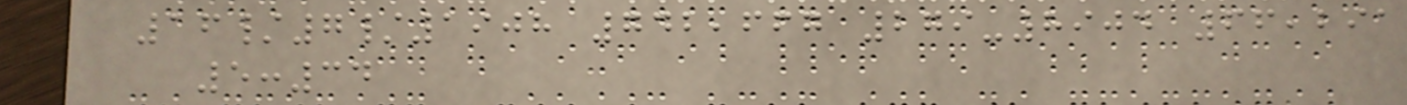16/7/1908 742,667 279-8904 66,291
5:34
